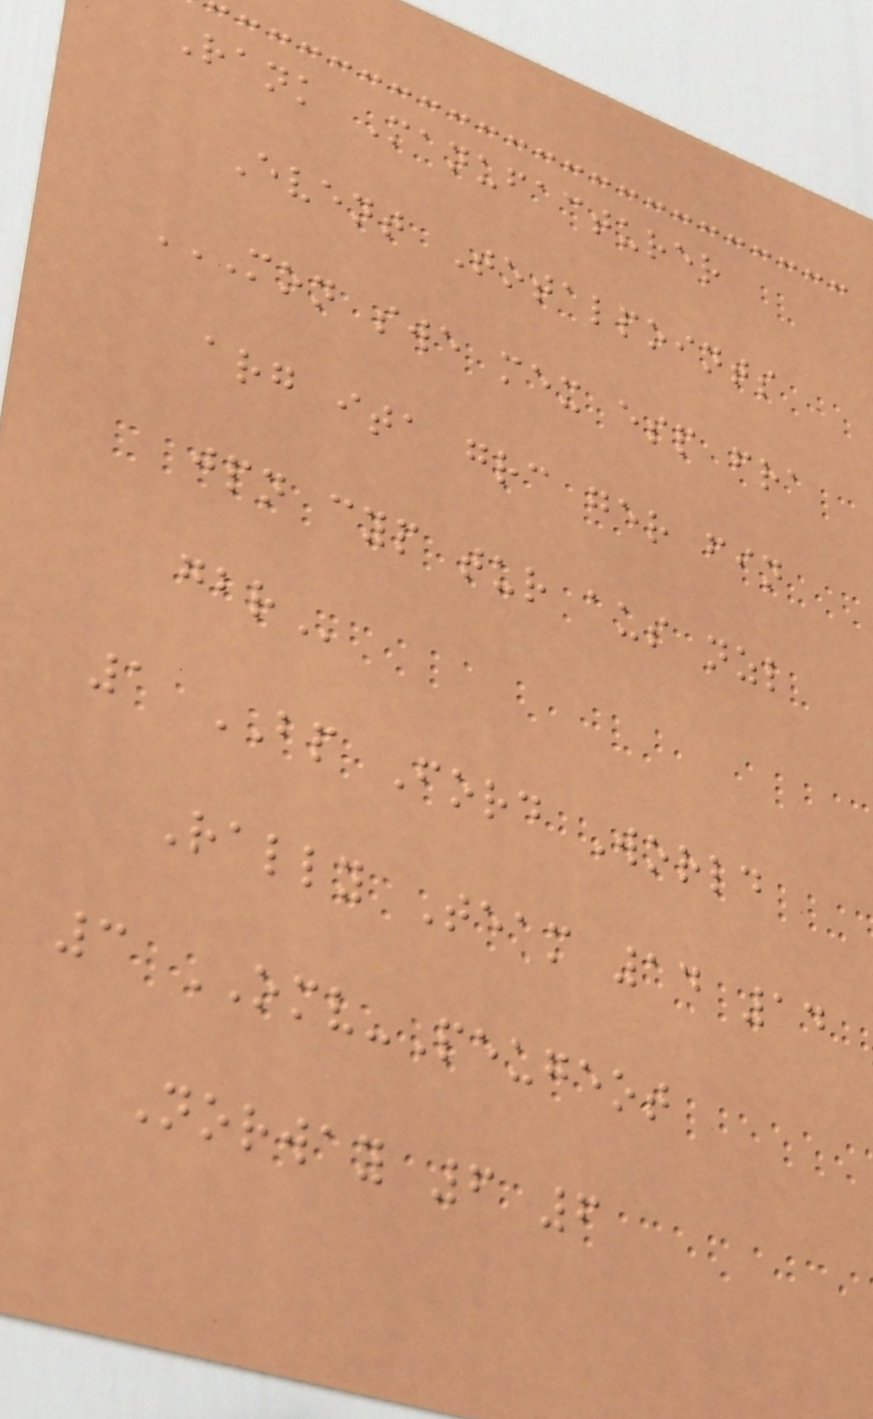Rank Manufacturer
Event Totalpoints
MON SWE MEX ESP FRA
ARG ITA GRC GER FIN
JPN CYP TUR AUS NZL
GBR
1 BP Ford World
Rally Team 14 14
3 OMV-Peugeot
Norway 6 6
